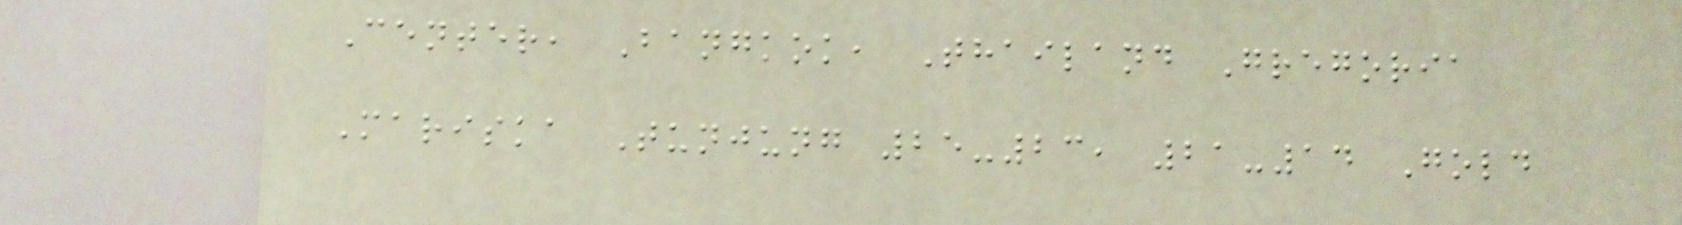Center, Bangkok, Thailand Gregoria
Mariska Tunjung 25-23, 21-14 Gold
